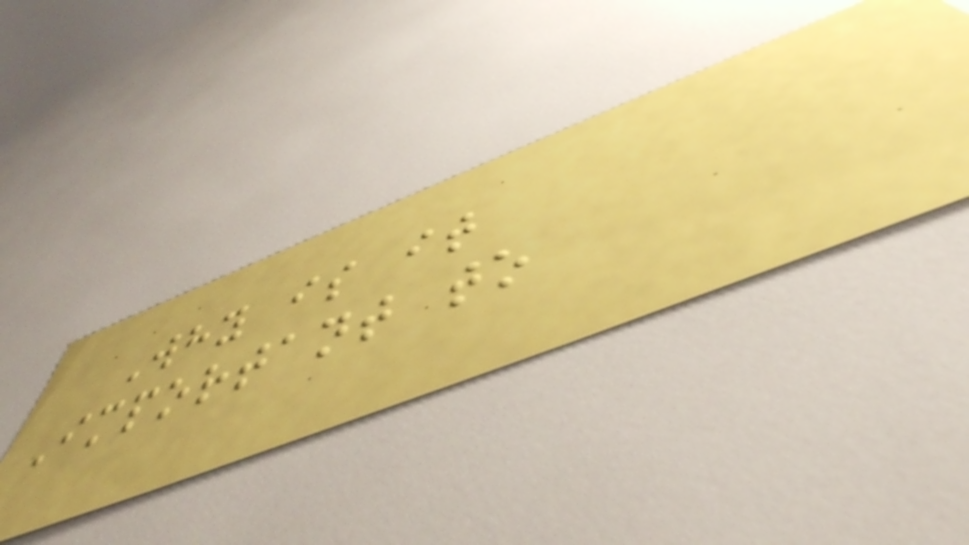Why is it
Important to
